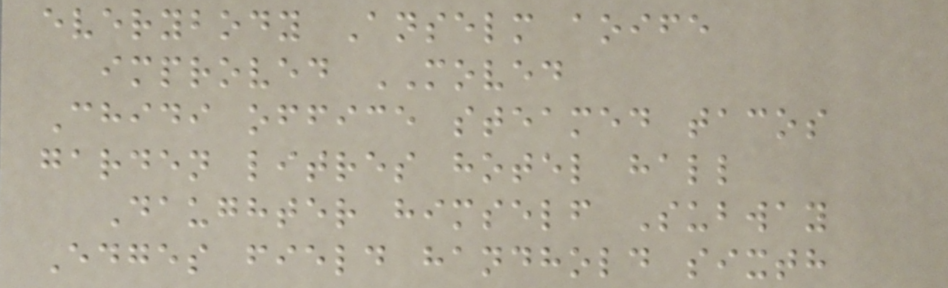everybody Anselm aoife
improved MOVED
Chidi office steamed tacos
garden litres hotel hall
Daughter himself Subway
Edges field handhold sixth
